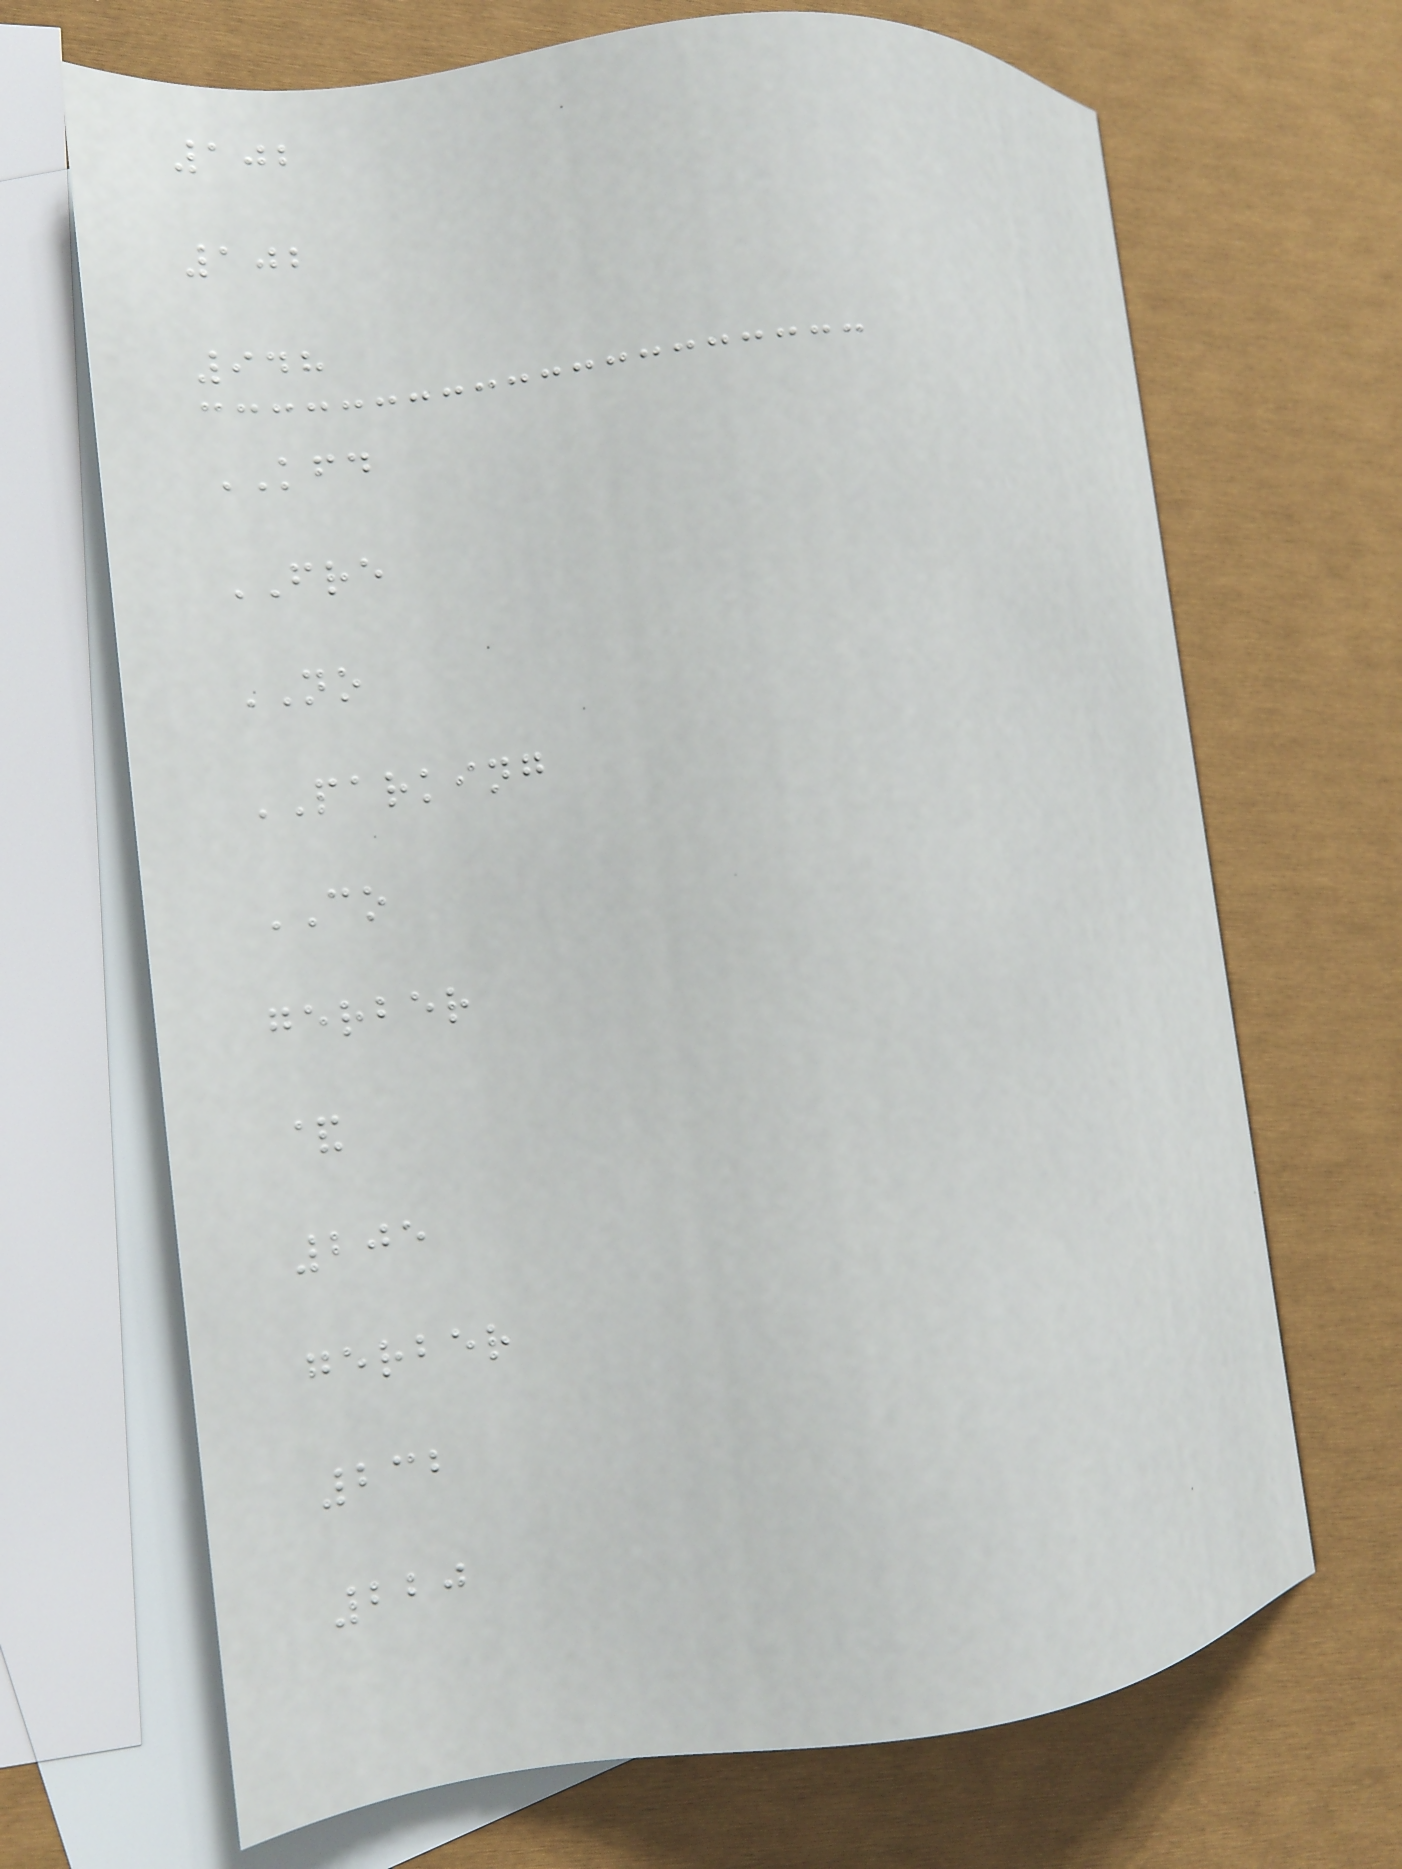102
102
948
KFD
FRE
NO
PARKING
CO
gerber
&
205
gerber
232
220
